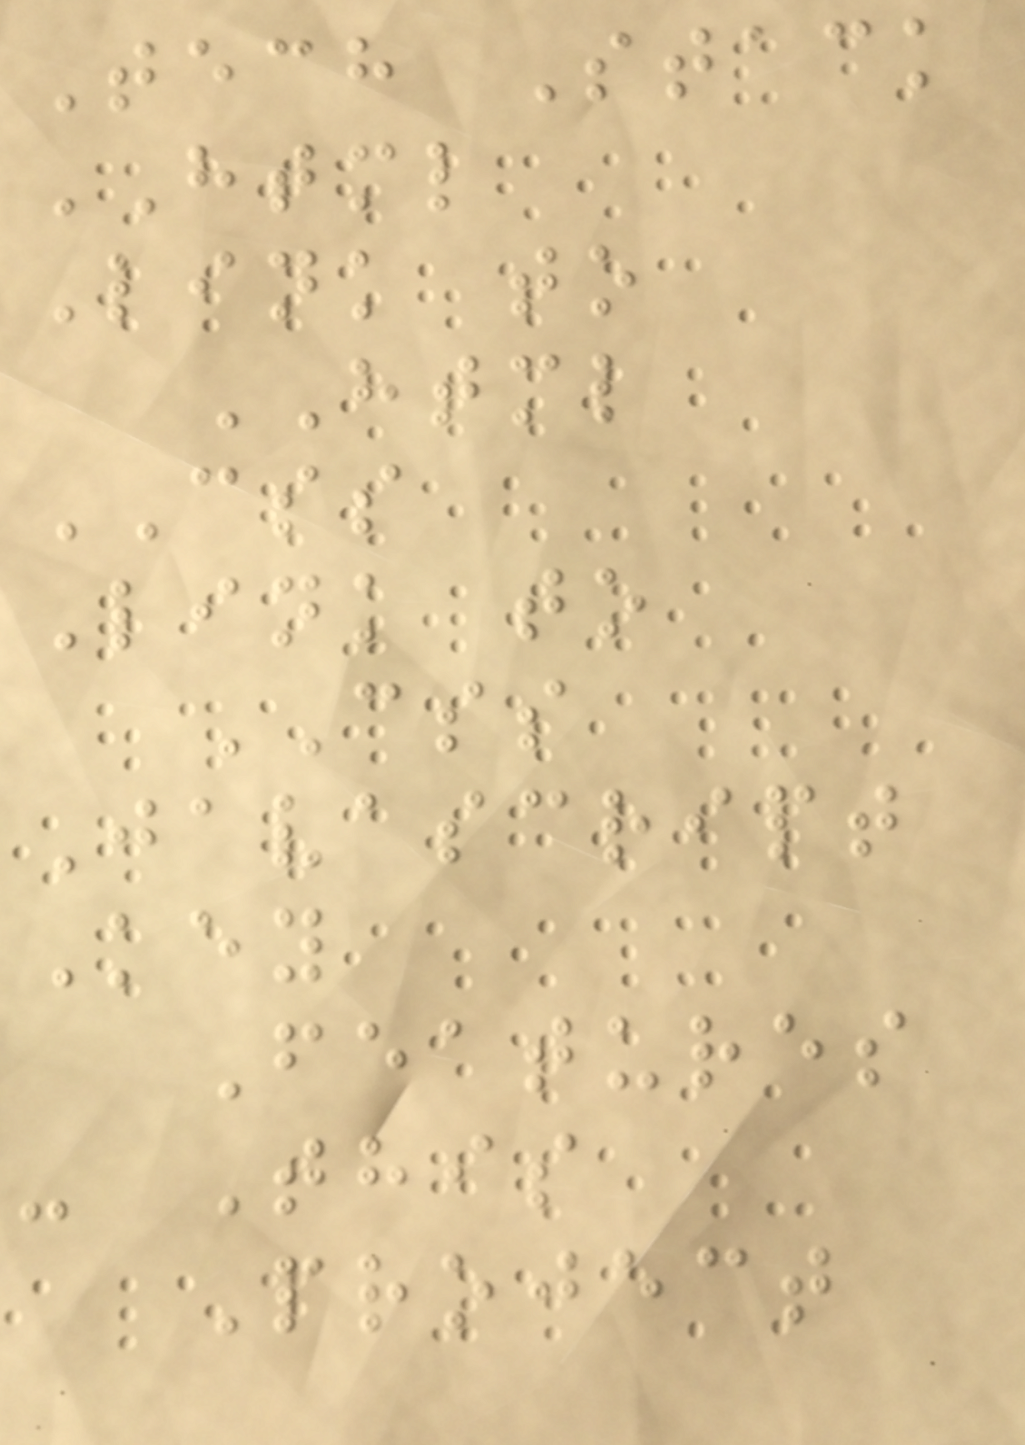Tech Stack
HTML
Link to
HTML
CSS
Link to
CSS
Javascript
Key
Features
- This
Project
